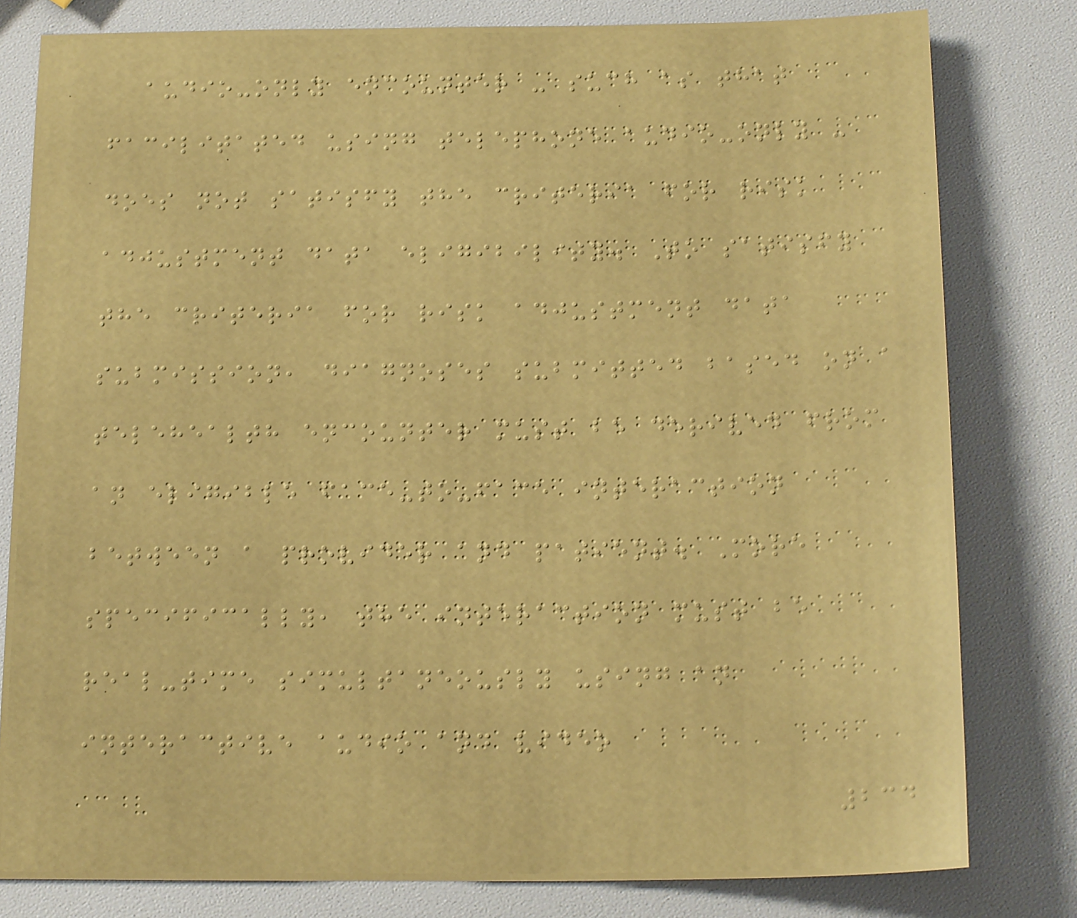audio-only encounter - such as that
facilitated using telephone audio-only -
does not satisfy the criteria for risk
adjustment data eligibility. To satisfy
the criteria for risk adjustment data
submission, diagnoses submitted based on a
telehealth encounter must be derived from
an eligible face-to-face interaction
between a provider and patient. More
specifically, the interaction must be
real-time simultaneously using an
interactive audio and video
234
